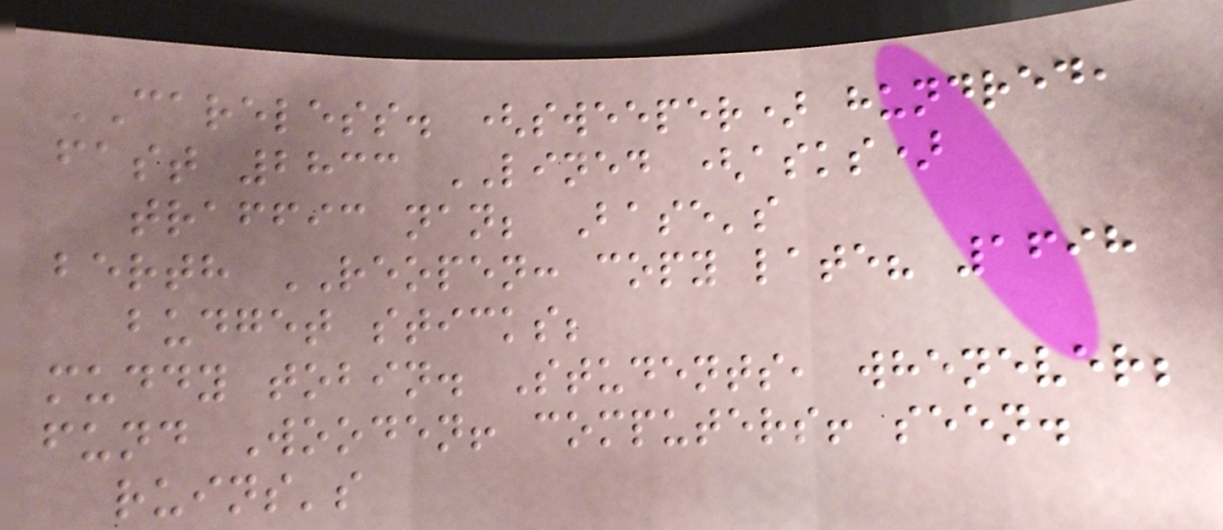CARELESS. (sweeper) hundred,
fast 2833 LINED (asks)
traffic nan; Base's
berth REOPEN: copy late? 1698
budget sticks;
muddy tobin. Students, whenever;
fund Wooden! computers! seen.
ruins's
